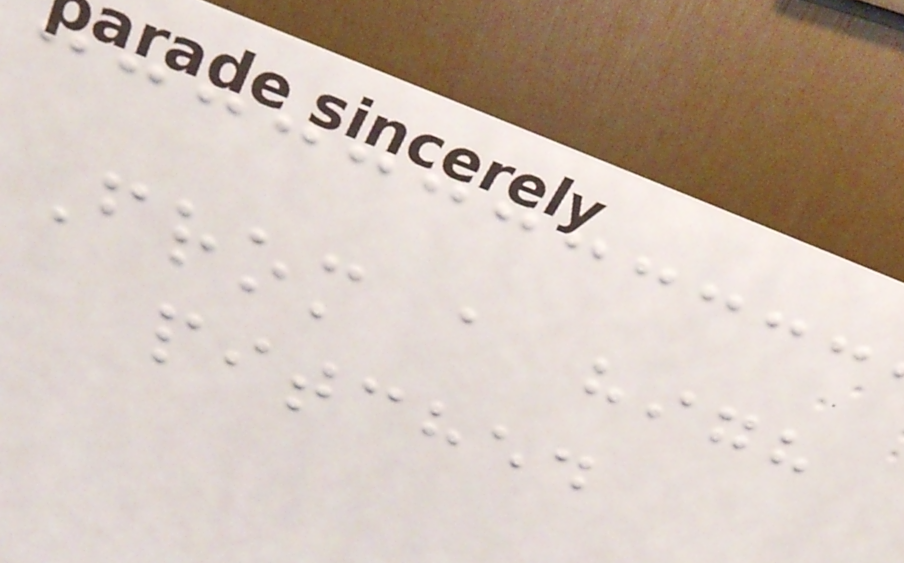From a high
pitched
